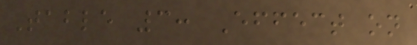Table 3: Effect on
